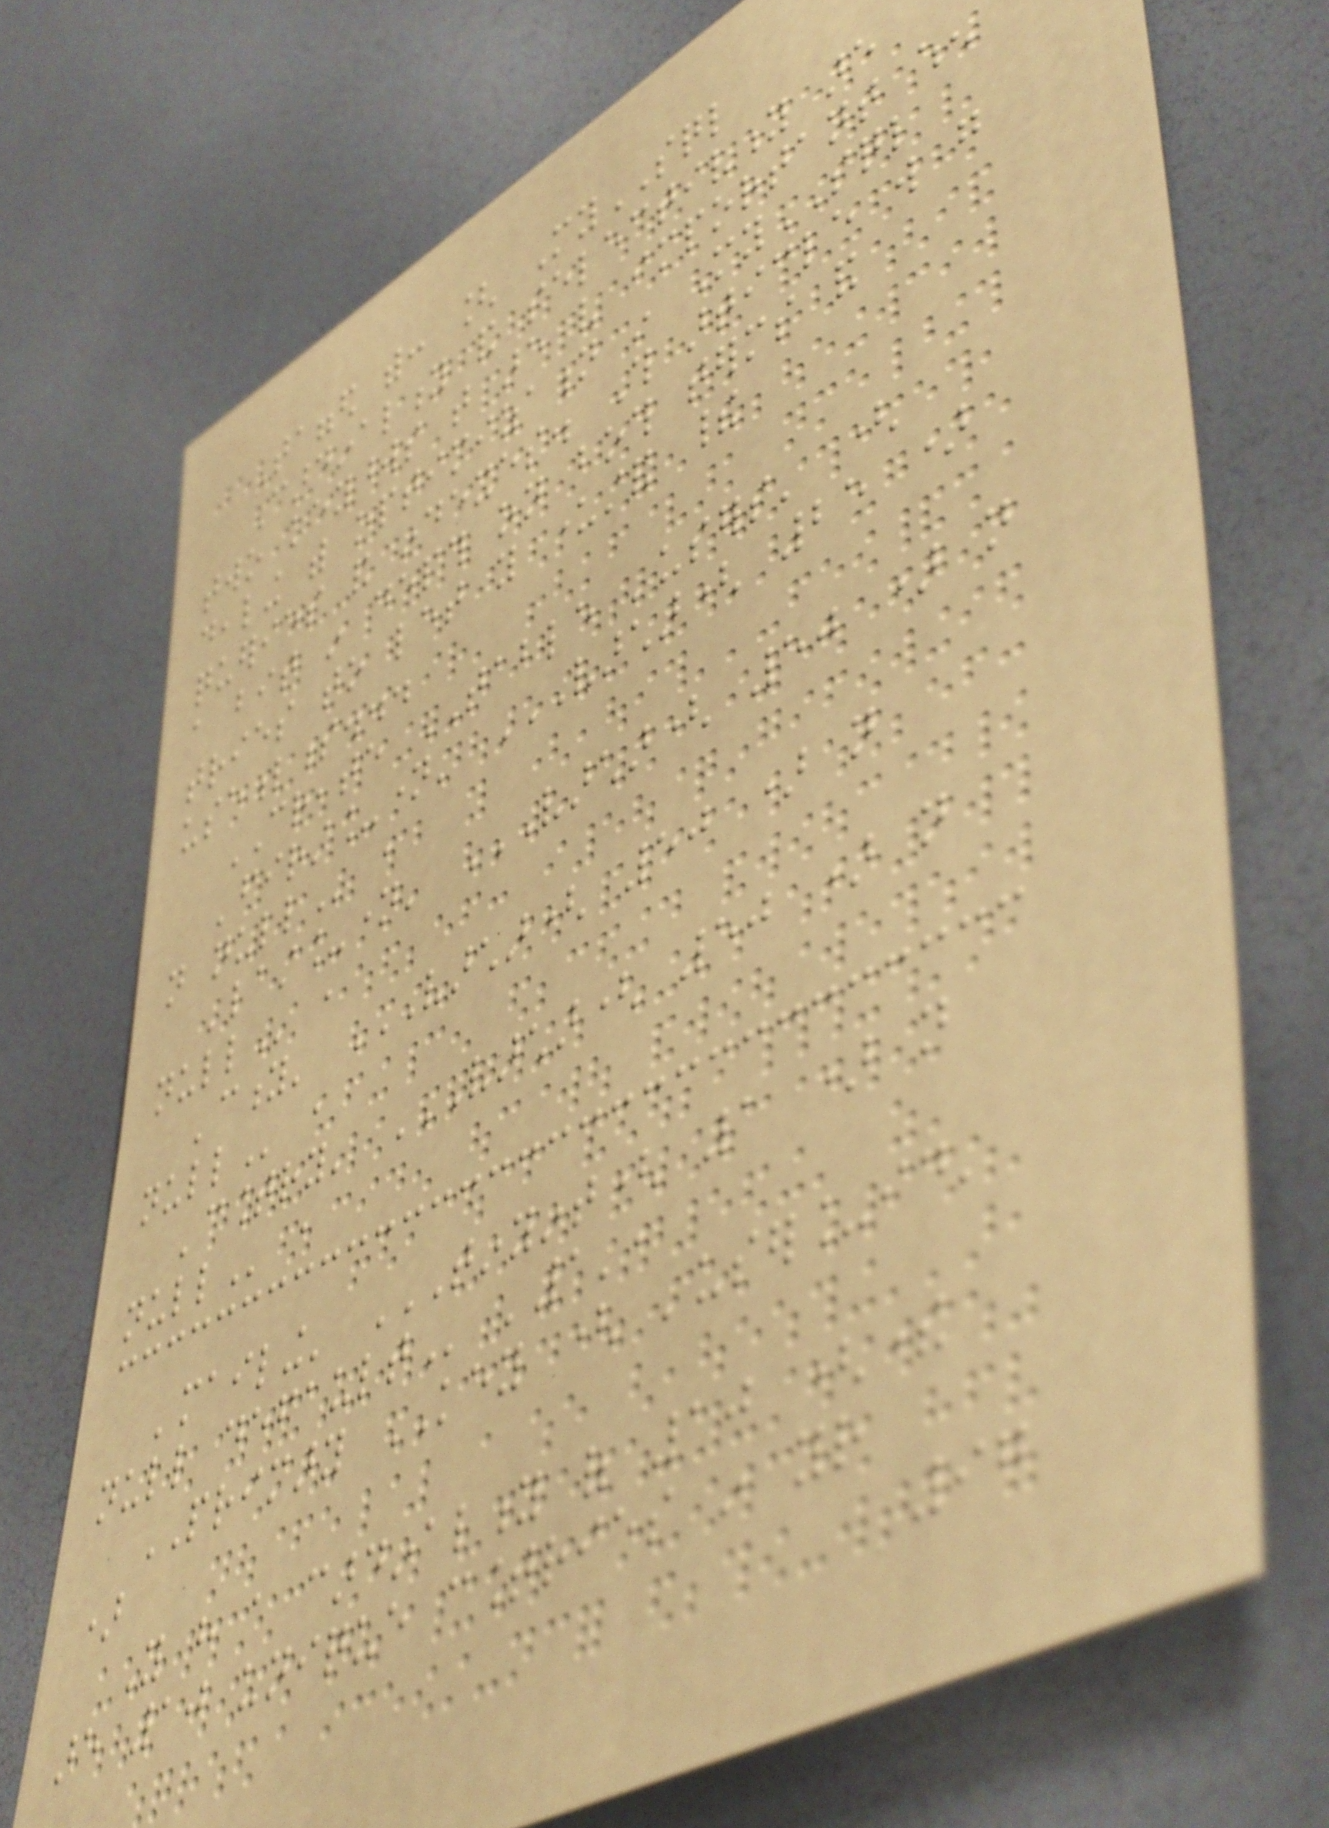Tagged with: [ MySQL
Cardinality and selectivity are
two keywords that are very important when
dealing with optimization in MySQL
queries and indexes. This article will go
a bit in depth on both terms and
tries to let you understand their
usefulness...
CREATE TABLE 'users' (
'first_name' VARCHAR( 25 )
NOT NULL ,
'last_name' VARCHAR( 50 ) NOT
NULL ,
'city' VARCHAR( 50 ) NOT
NULL ,
'country' VARCHAR( 50 ) NOT
NULL ,
'mailing' TINYINT( 1 ) NOT
NULL DEFAULT '1',
PRIMARY KEY ( 'user_id'
)
You have a cardinality of 10 (there
are 10 unique countries in your
97
